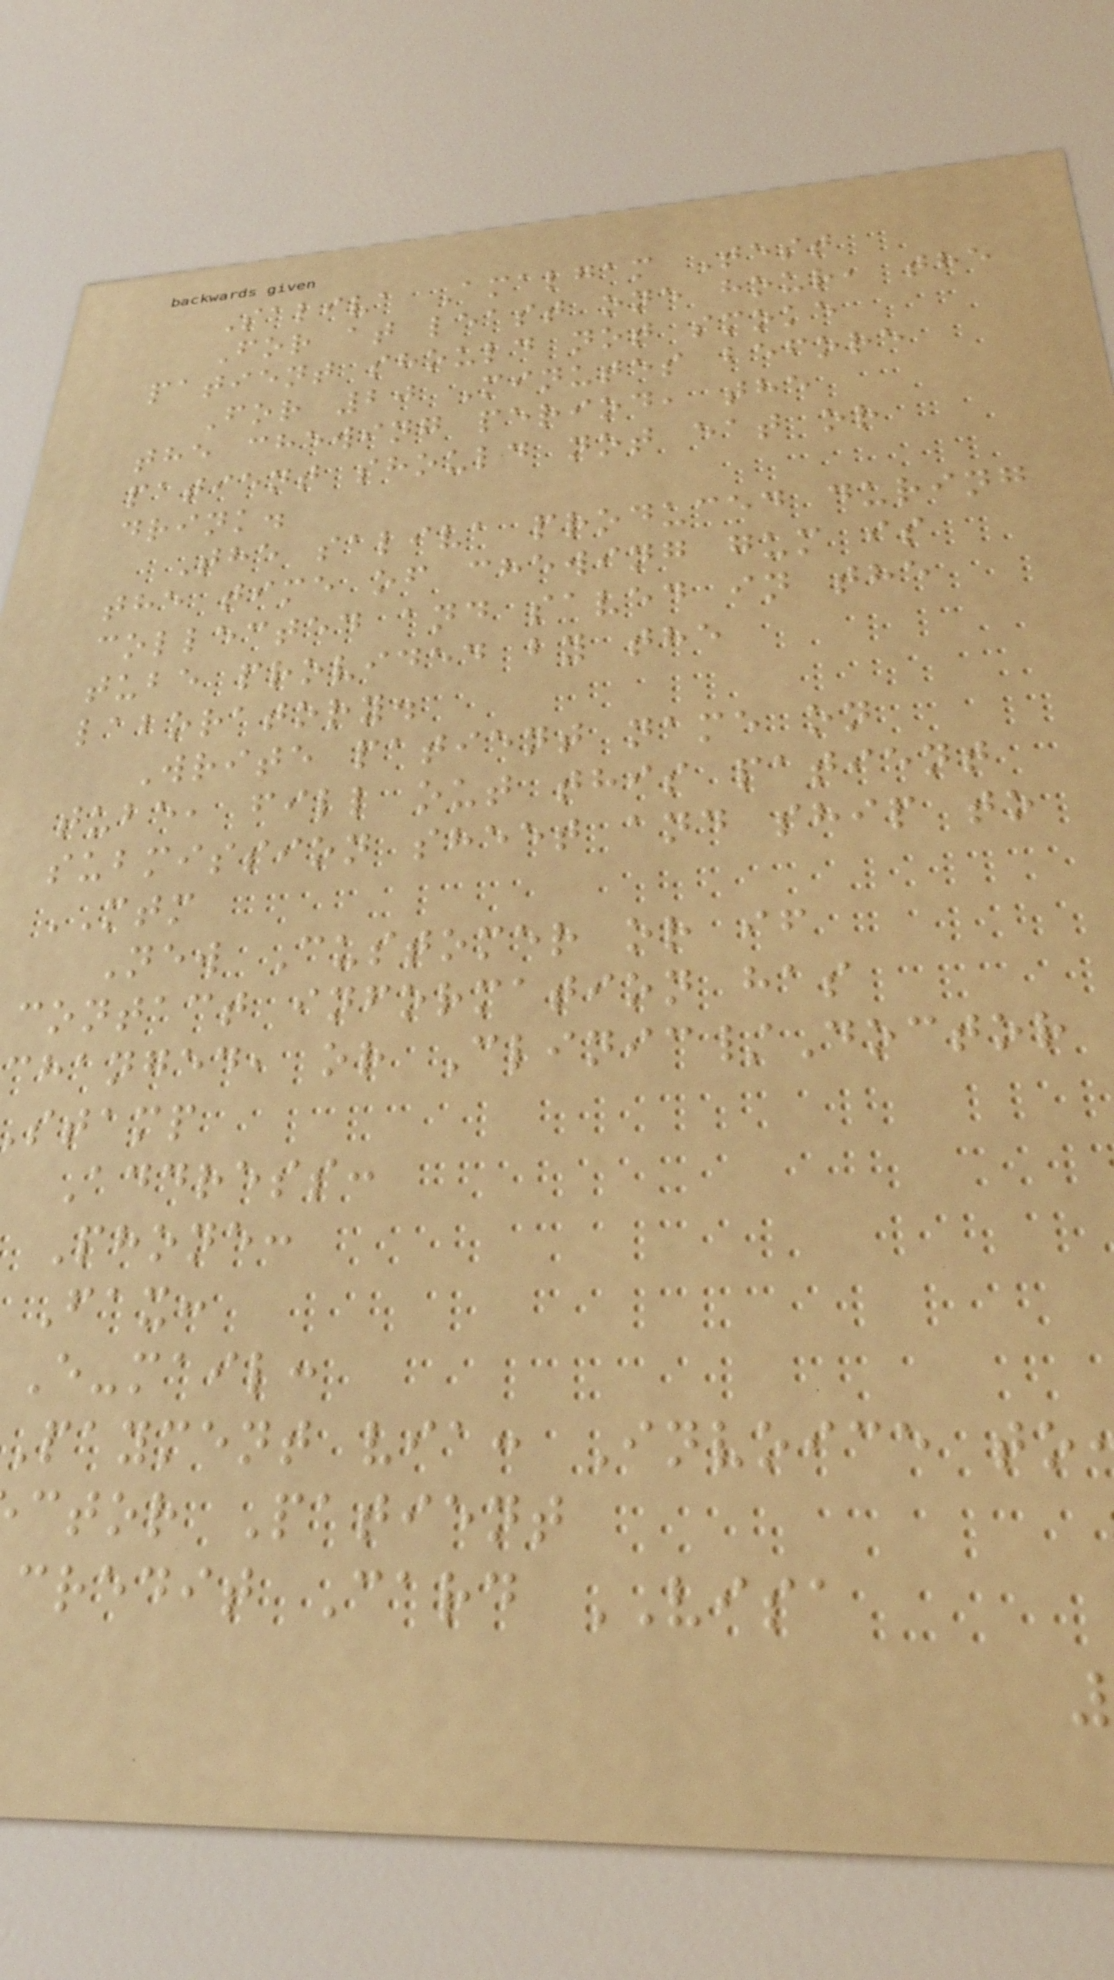Saliva Amalgam Test
For at least one hour, the
patient should not smoke
For 20 Minutes before
the chewing period, the
patient should not eat or
drink.
The saliva produced during
the time of chewing gum is
collected and saved in the
tube provided by the
laboratory.
Write patient name on
tube, fill out this patient
submission sheet and ship to
MTM
New Customer or if
contact information has
changed, or Clinic/Doctor
stamp
Address:
Phone:
Fax:
E-mail:
Payment via: Invoice to
ctor Patient
credit Card VISA
